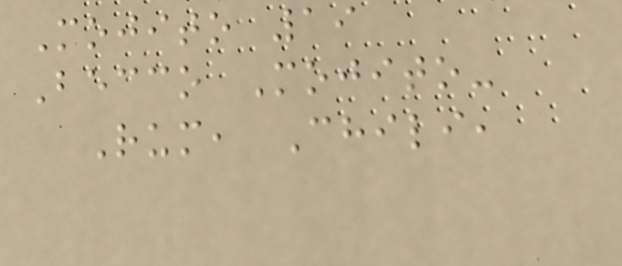Mojito 19
Becco Mojito-
Rum, Chili,
